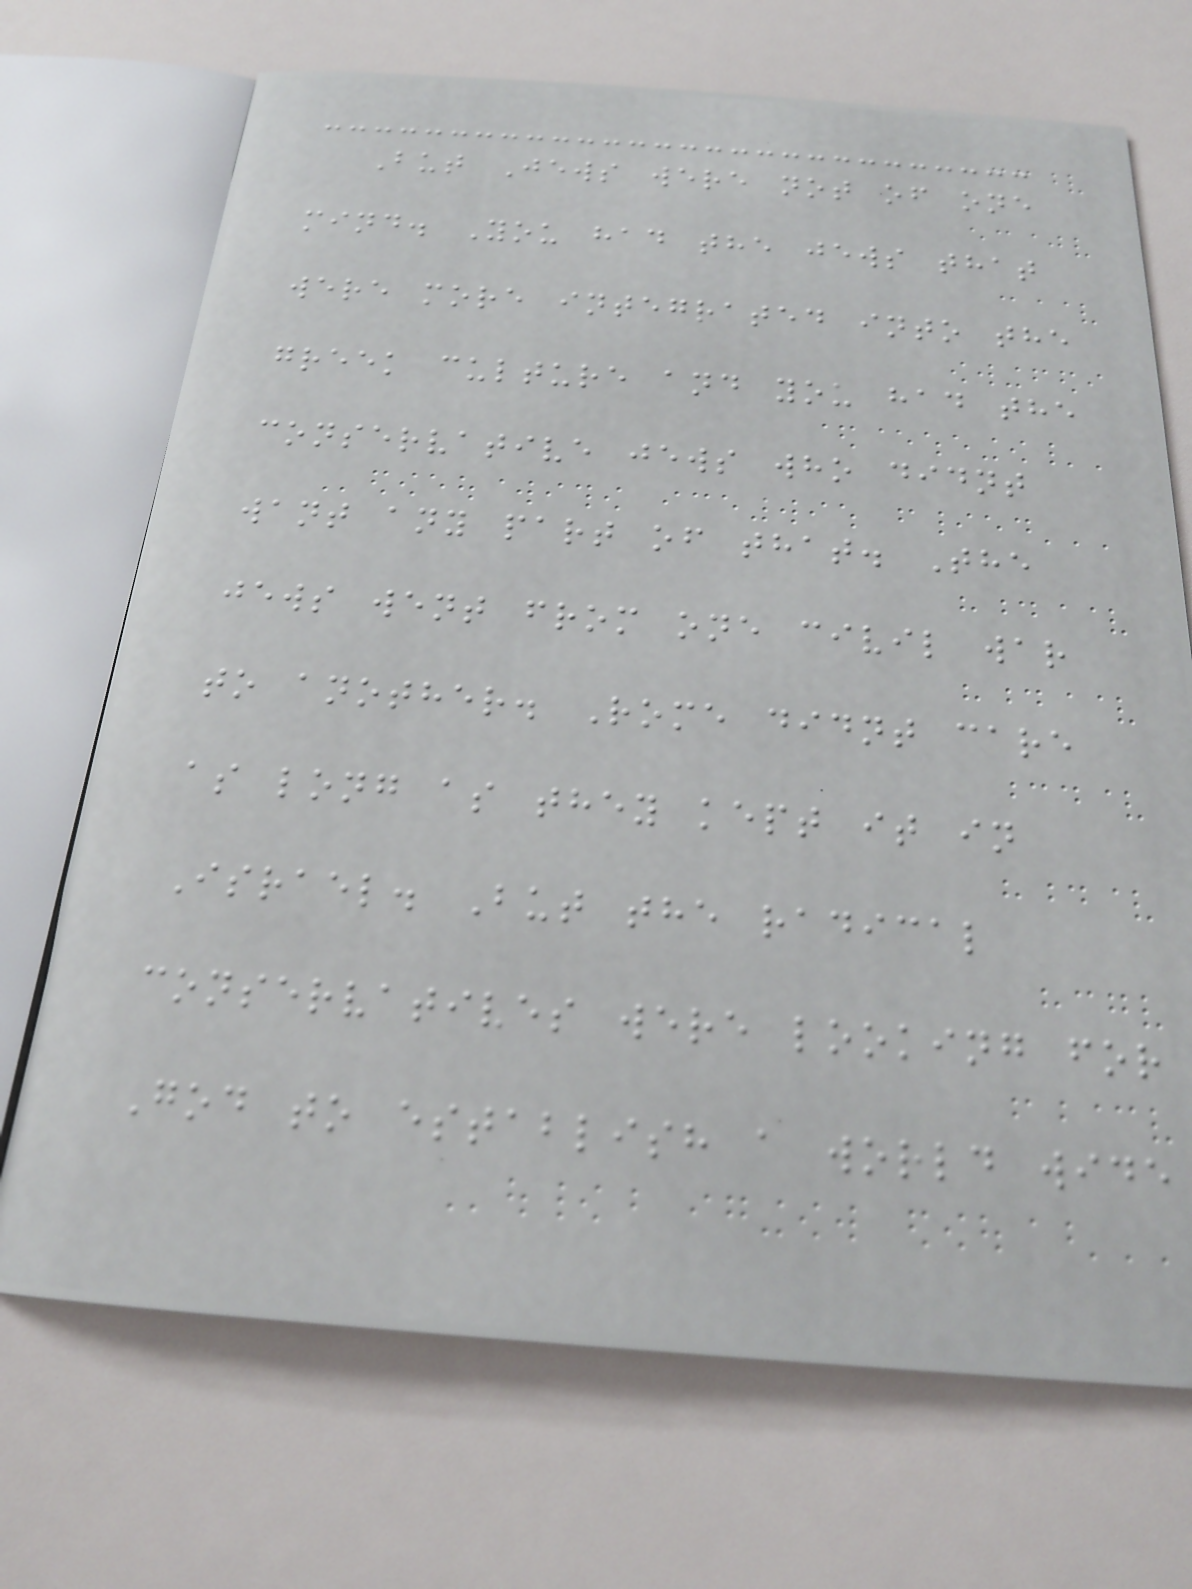But Jews were not of one
mind. You had the jews that
were more integrated into the
greek culture and you had the
conservative jews who didnt
want any part of that. The
jews went from one civil war
to another. Rome didnt care
as long as they kept it in
Israel. But the radical
conservatives were looking for
God to establish a world wide
